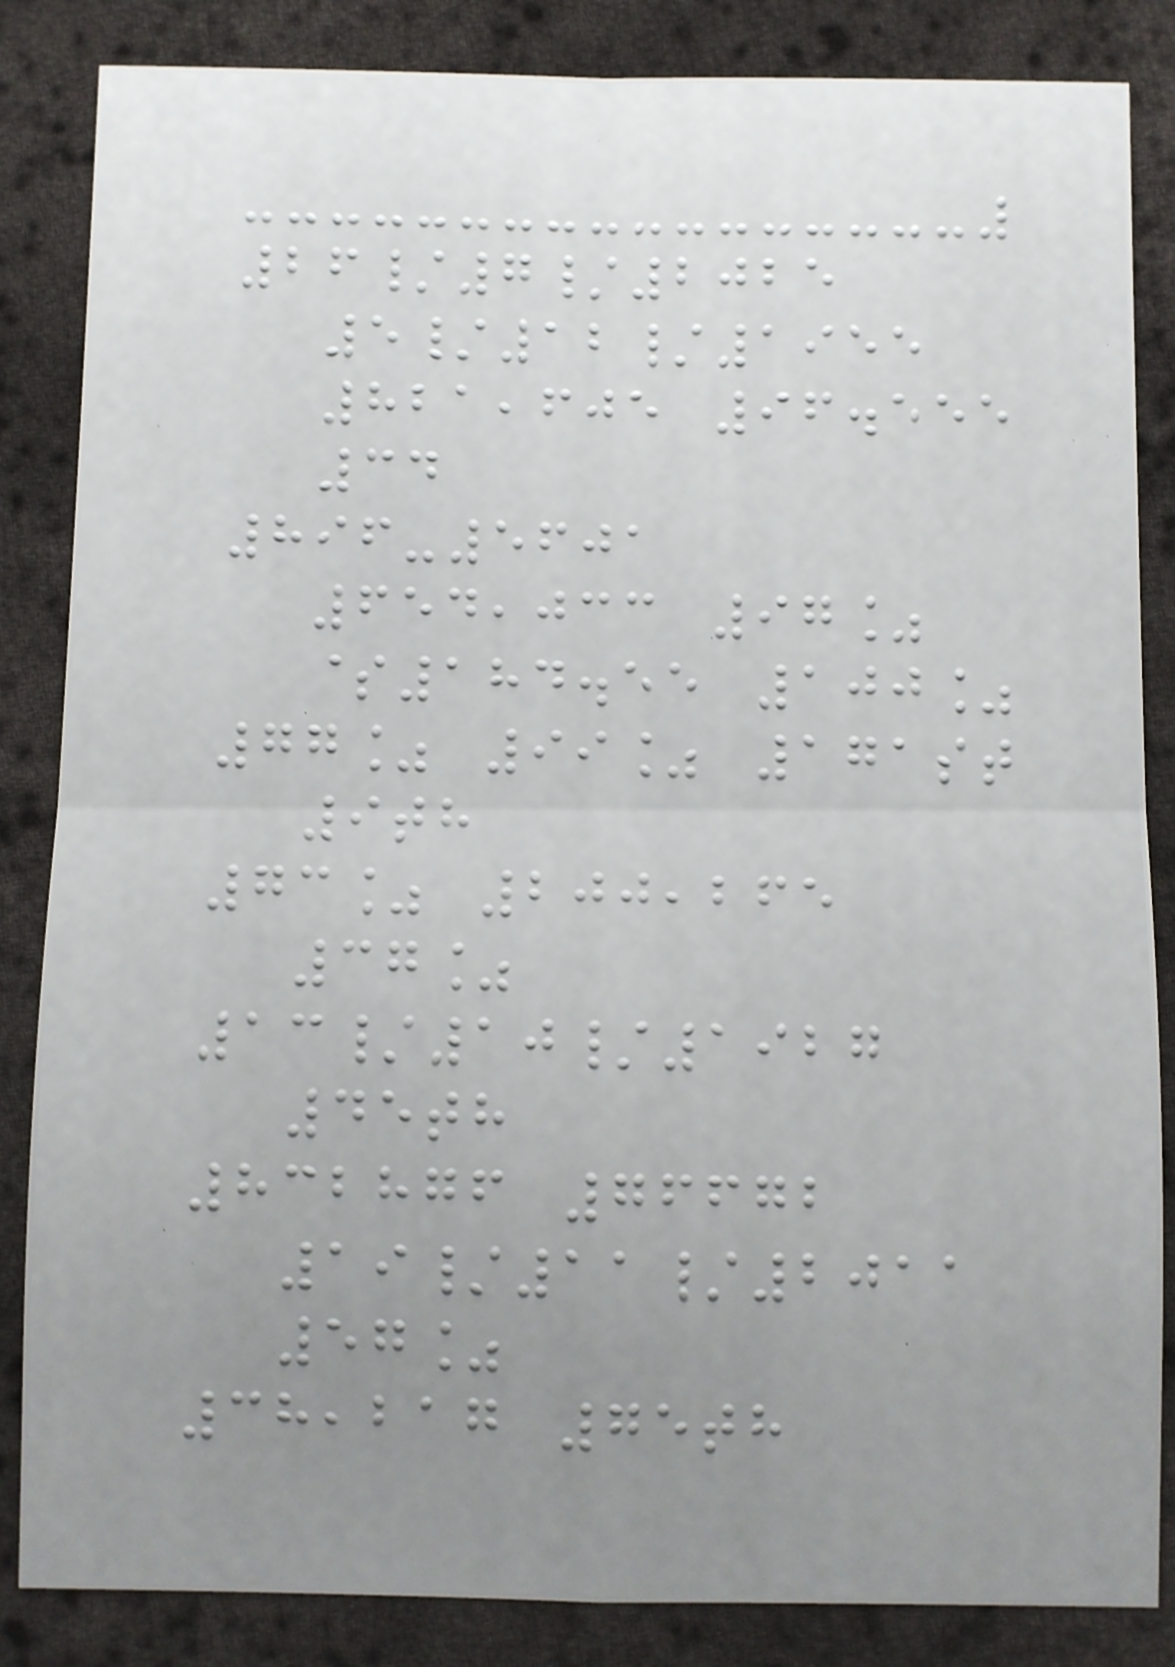26/7/2025
5/12/1955
821,605 96.555
34
896-5601
654,033 97%
$184.55 100%
77% 99% 171st
9th
73% 200,265
37%
13/10/1927
45th
832876 76672
19/11/2011
57%
38,217 75th
